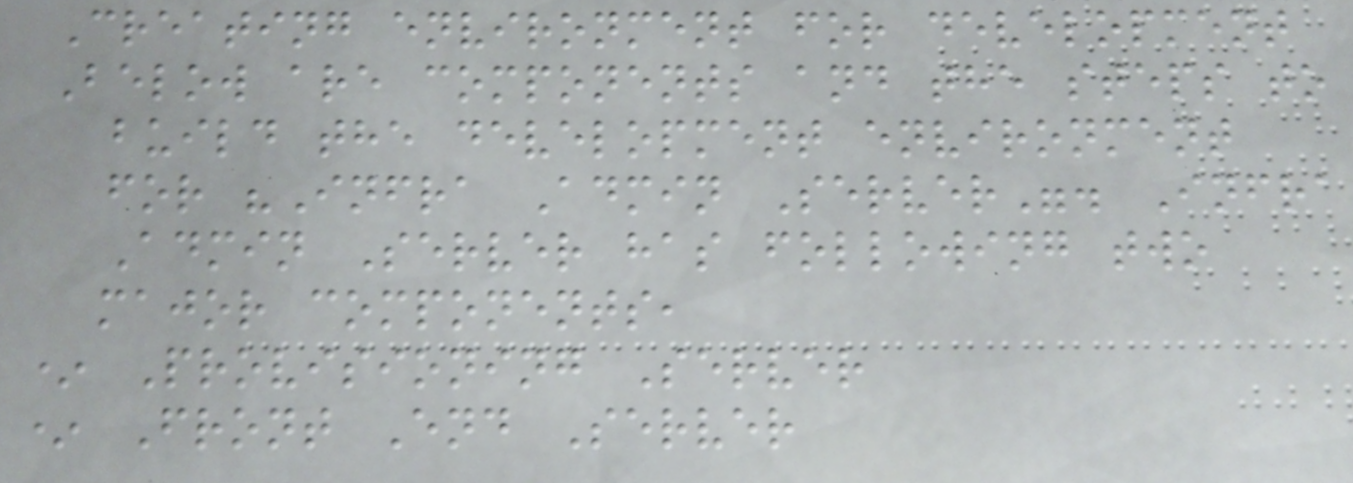Creating environment for development
Below are components and the steps to
build the development environment
for "Infra Admin Server". Infra
Admin Server has following two
major components,
* Provisioning Server
* Front End Server
